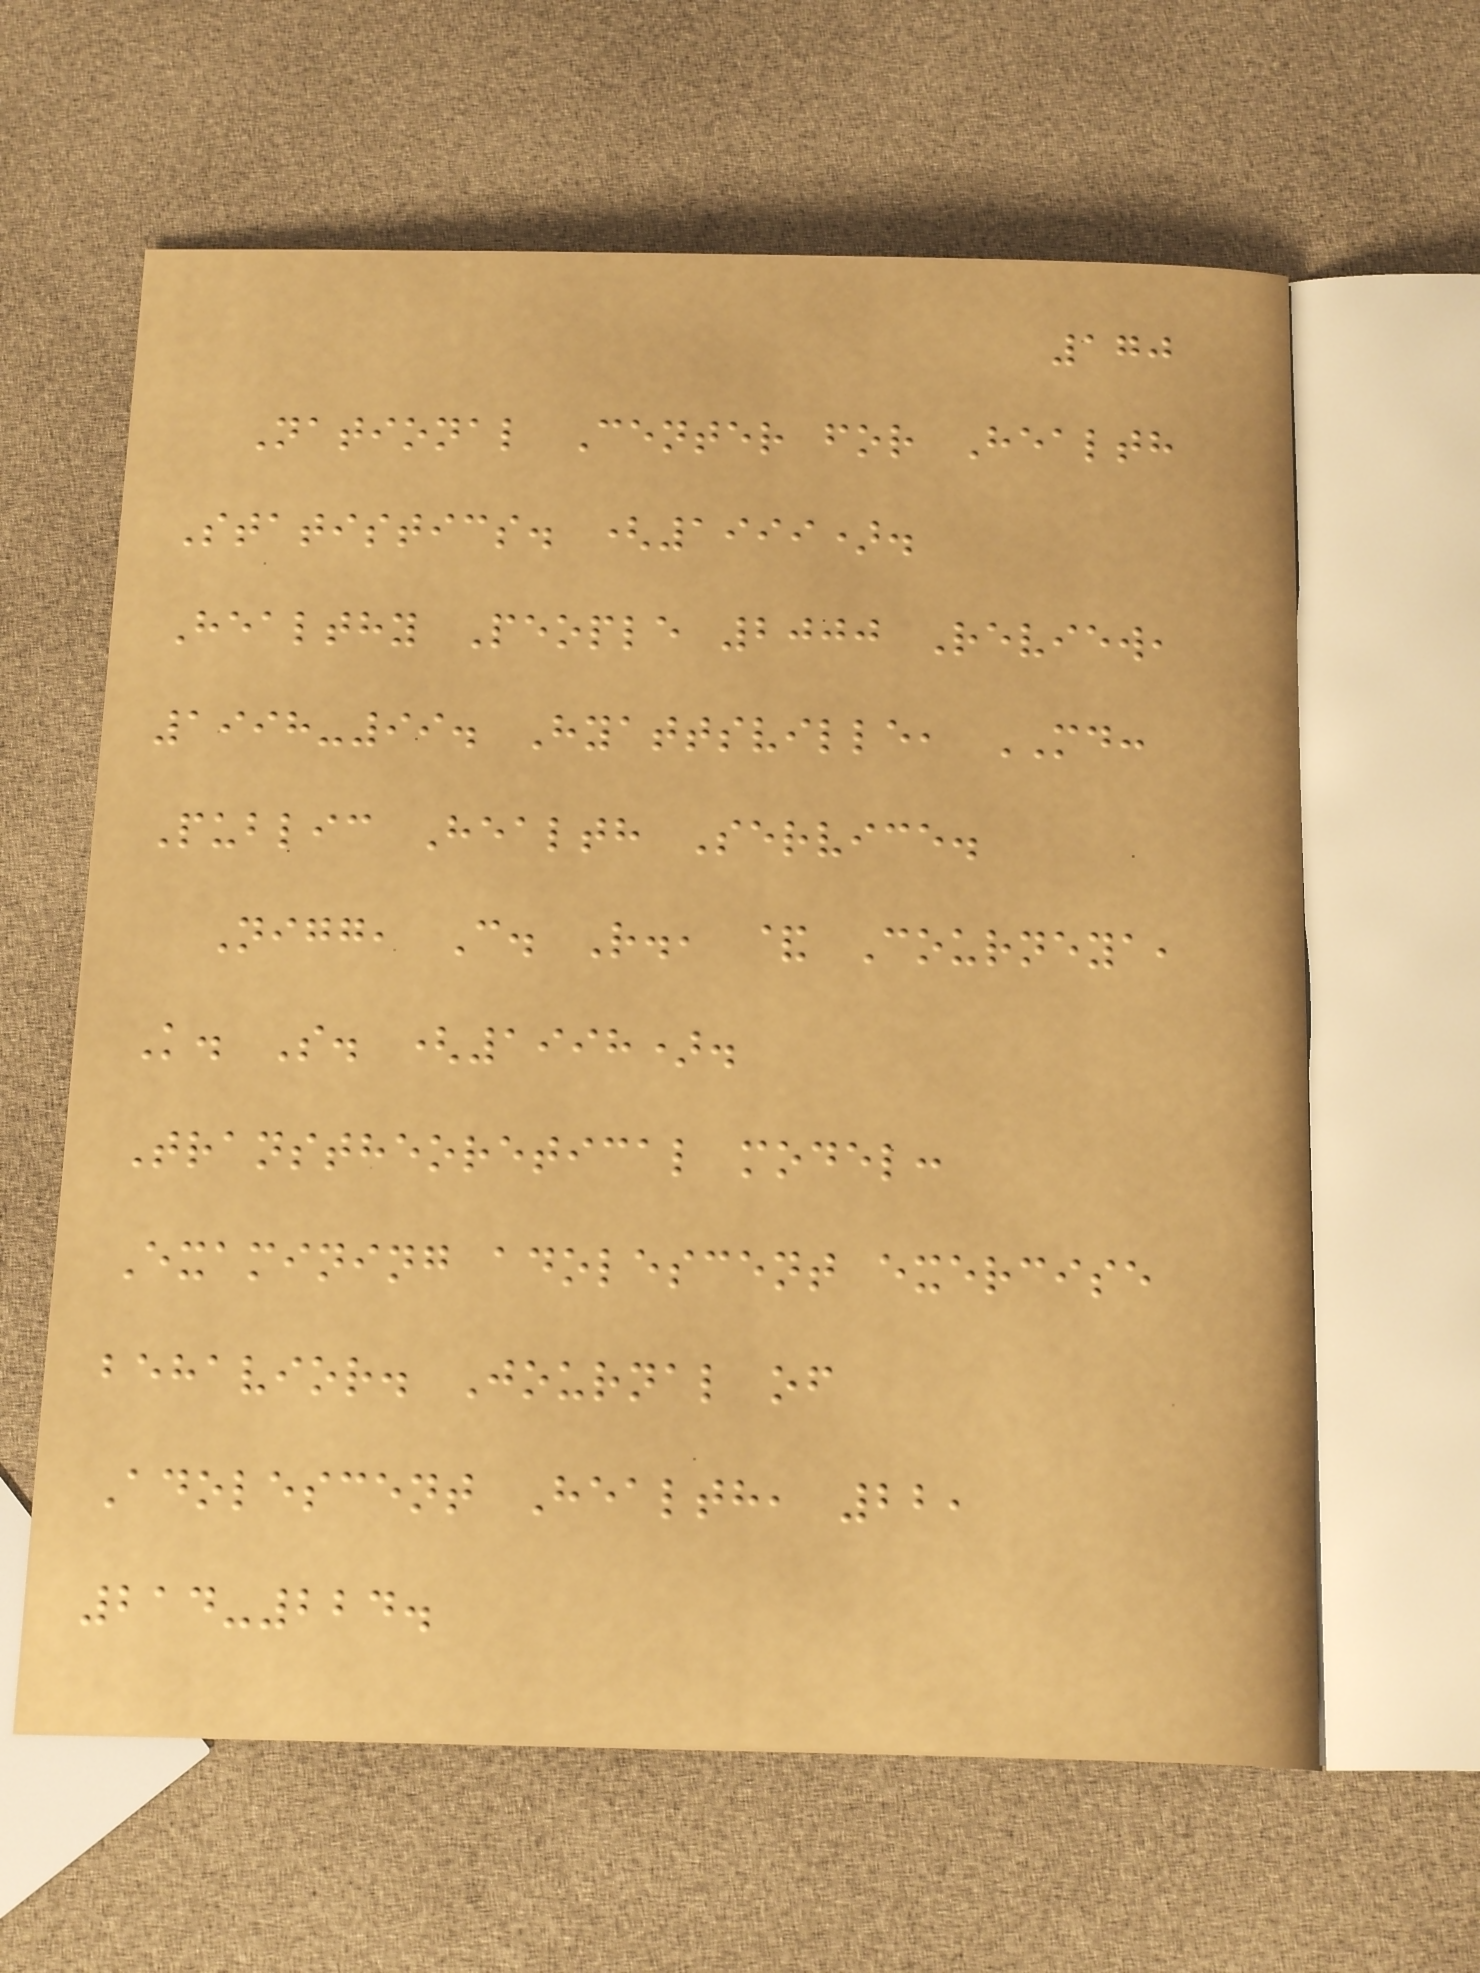170
National Center for Health
Statistics. (1999).
Healthy People 2000 Review,
1998-99. Hyattsville, MD:
Public Health Service.
Nigg, C. R., & Courneya,
K. S. (1998).
Transtheoretical model:
Examining adolescent exercise
behavior. Journal of
Adolescent Health, 22,
214-224.
